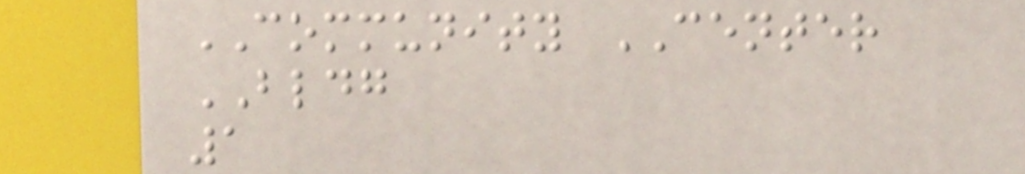COMMUNITY CENTER
BLDG
1
